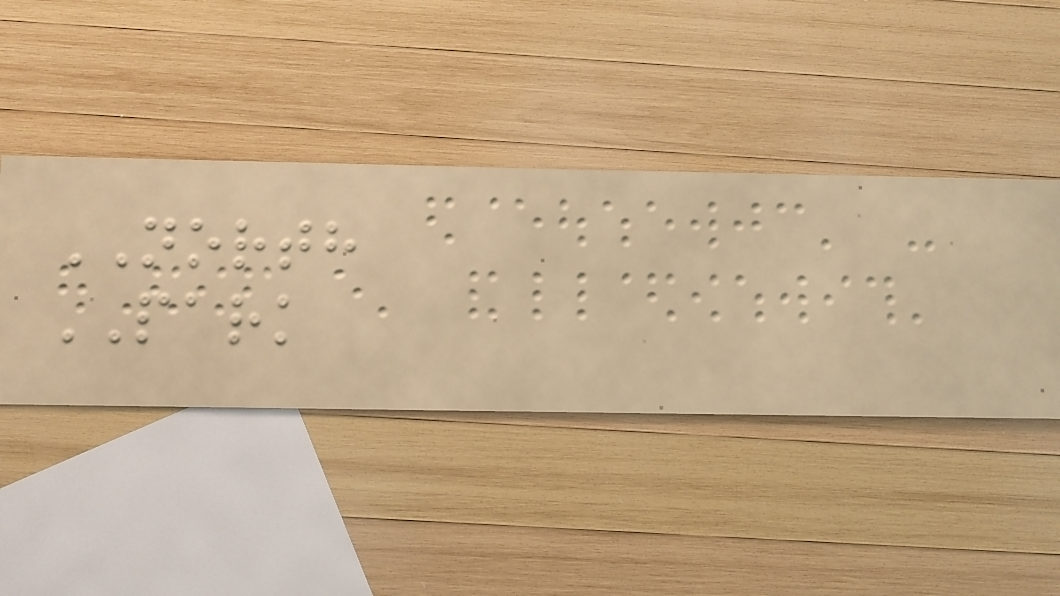NORTH
PARK
